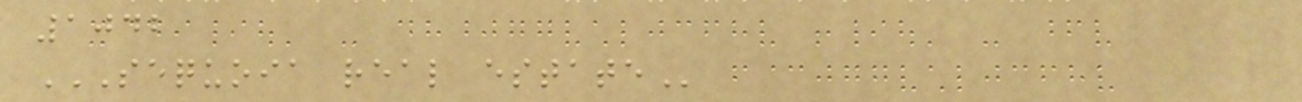1042
SEQUOIA REAL ESTATE
